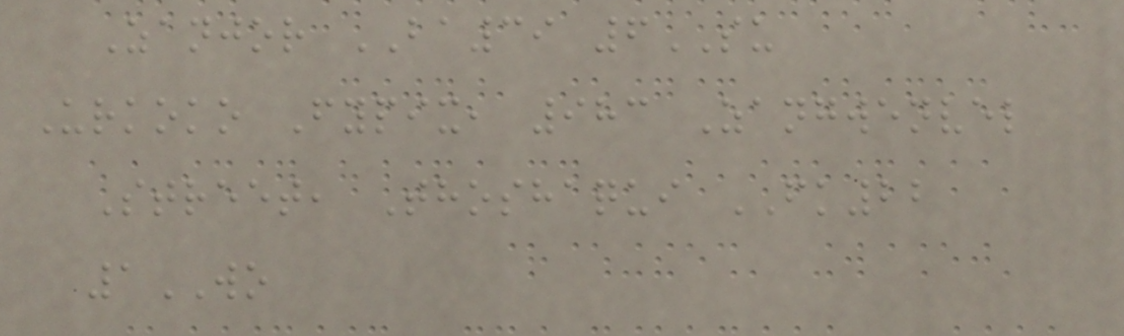Zanjor BA39 6SU
Urkoko Fypix, 983 Zangwenvel
Street, Thoshaqui FK22
1WO
